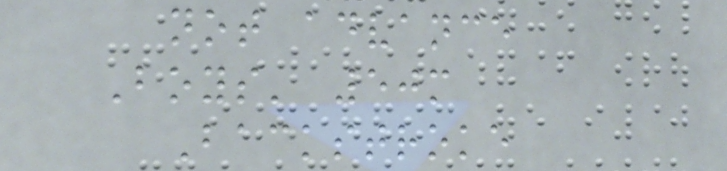not advance
Boys' 50m
Backstroke
